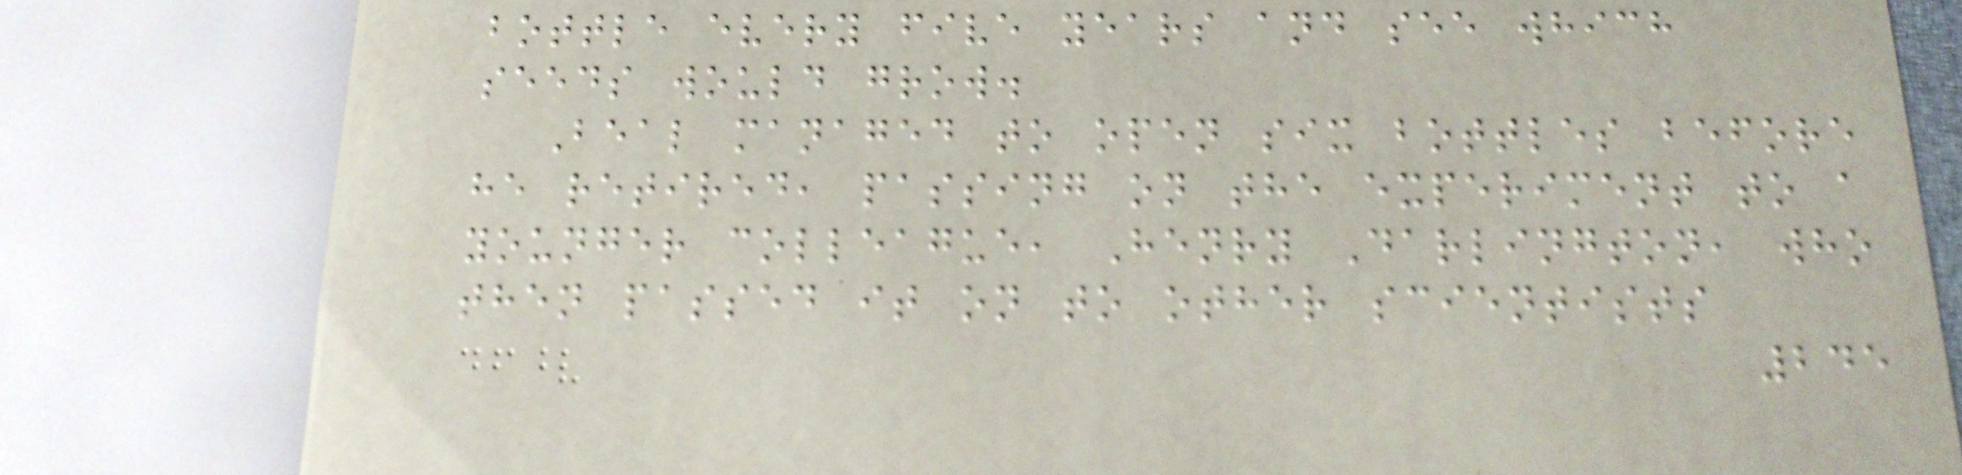bottle every five years and see which
seeds would grow.
Beal managed to open six bottles before
he retired, passing on the experiment to a
younger colleague, Henry Darlington, who
then passed it on to other scientists
245
